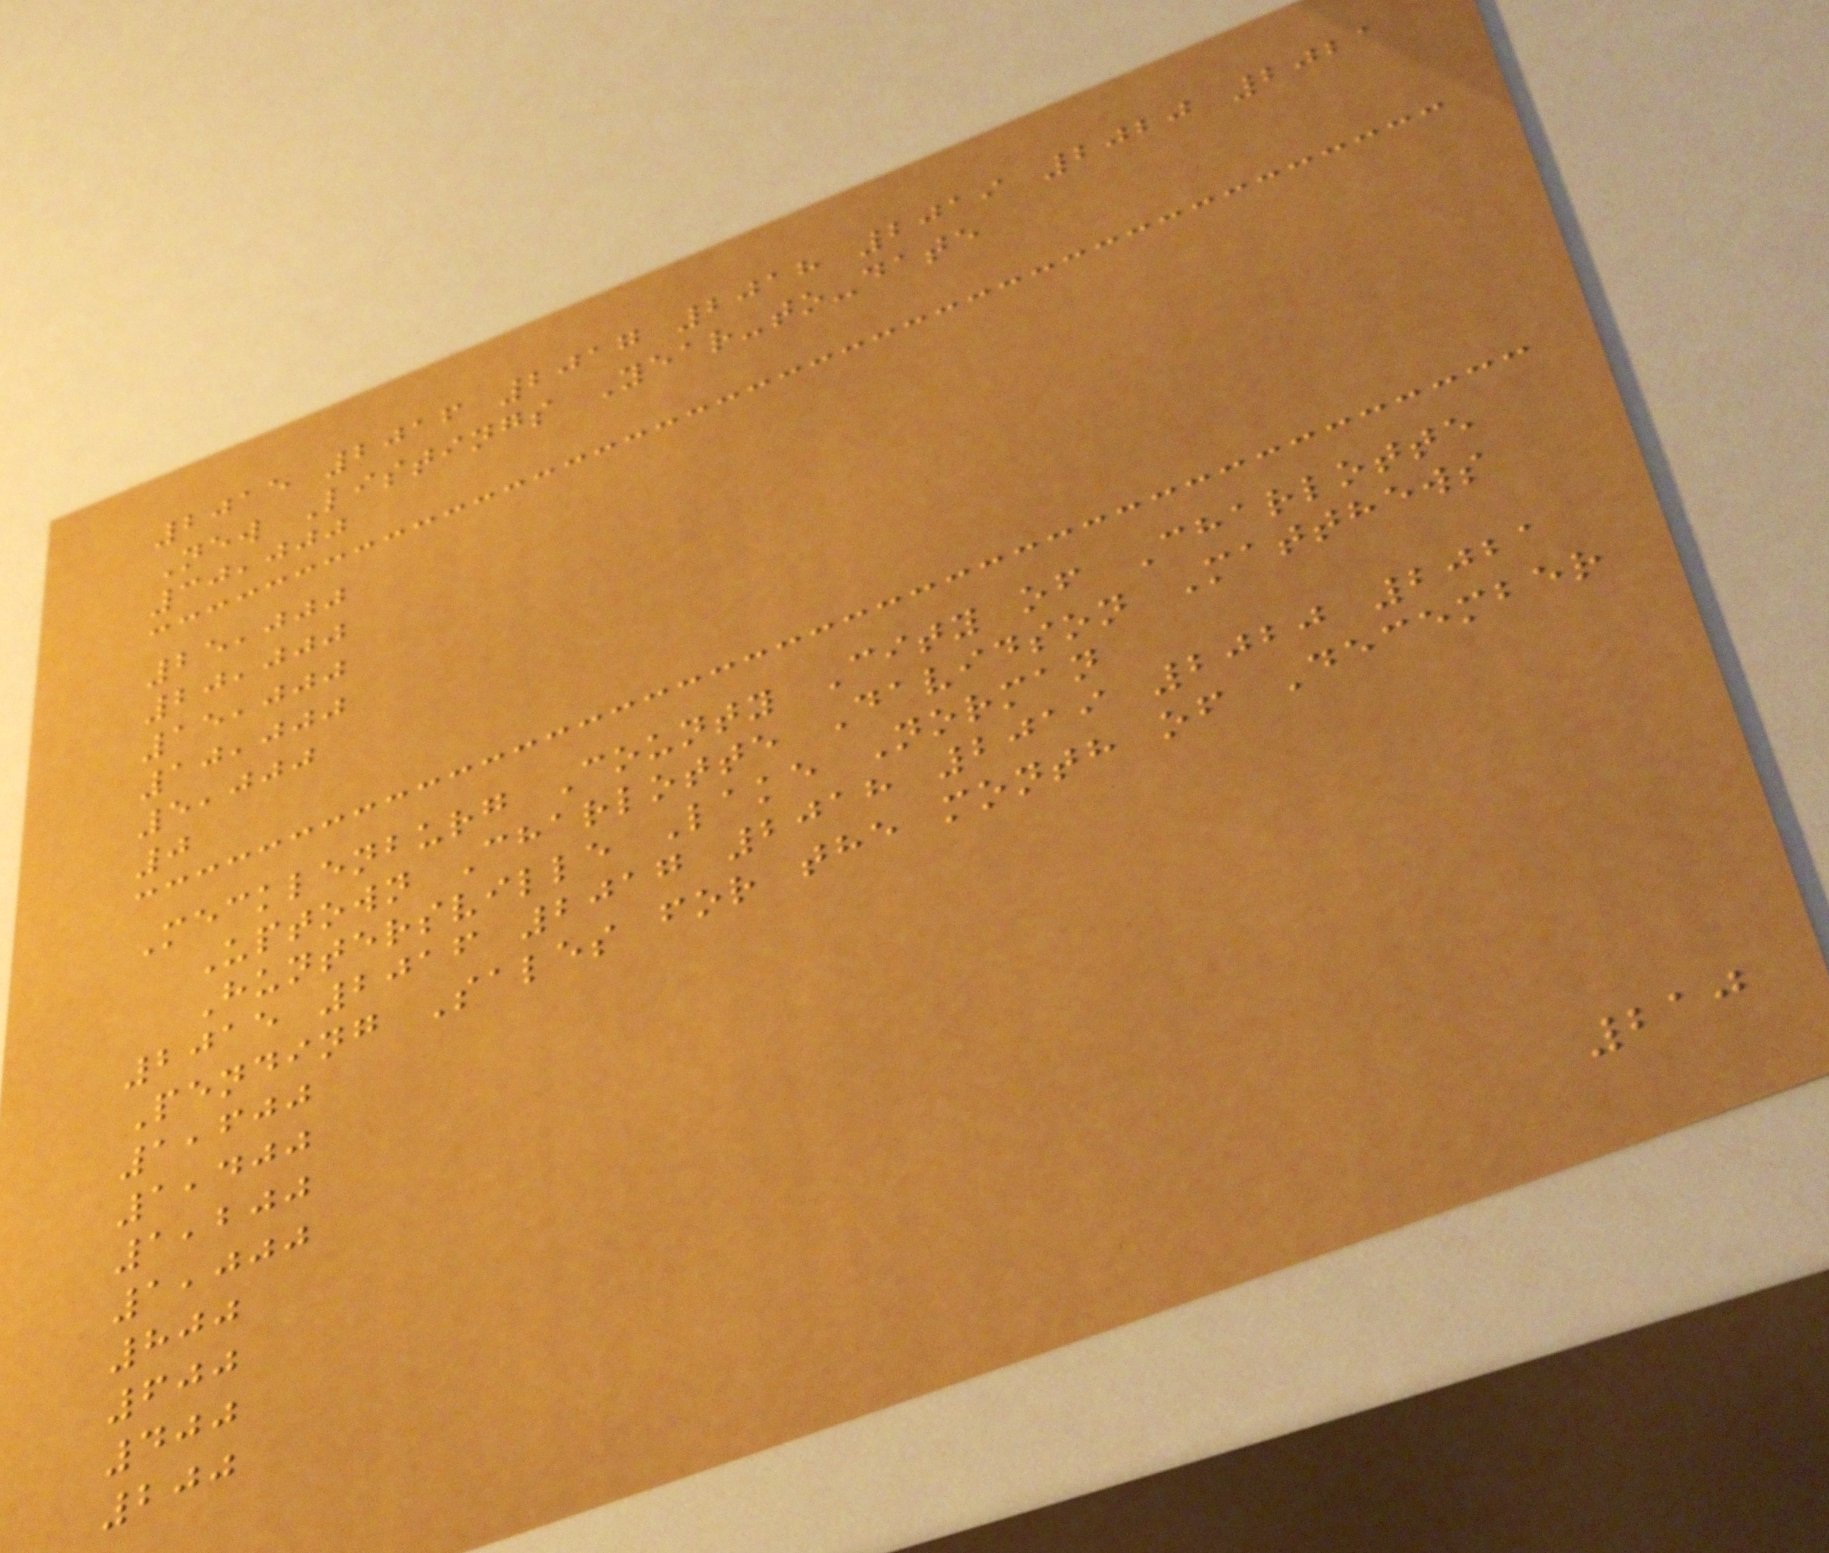2015 2016 2017 2018 2019 2020 2021
New Listings Year-to-date
30,000
25,000
20,000
15,000
10,000
5,000
0
Mecklenburg County City of Charlotte
Uptown Charlotte Davidson Matthews
Huntersville Lake Norman
2015 2016 2017 2018 2019 2020 2021
Pending Sales for the month of December
1,600
1,400
1,200
1,000
800
600
400
200
210
